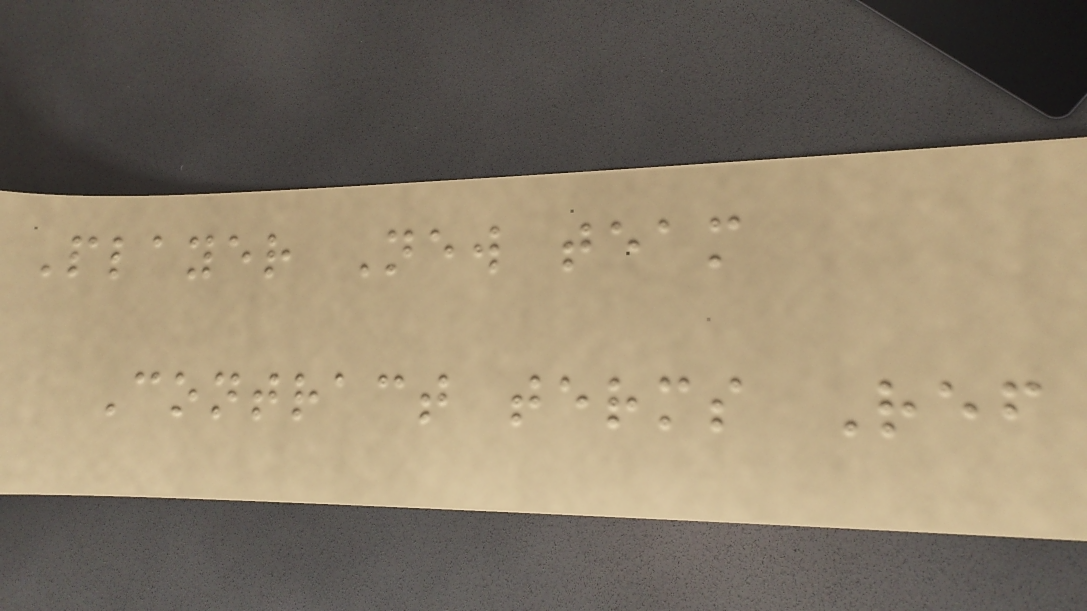Player New team
Contract terms Ref
